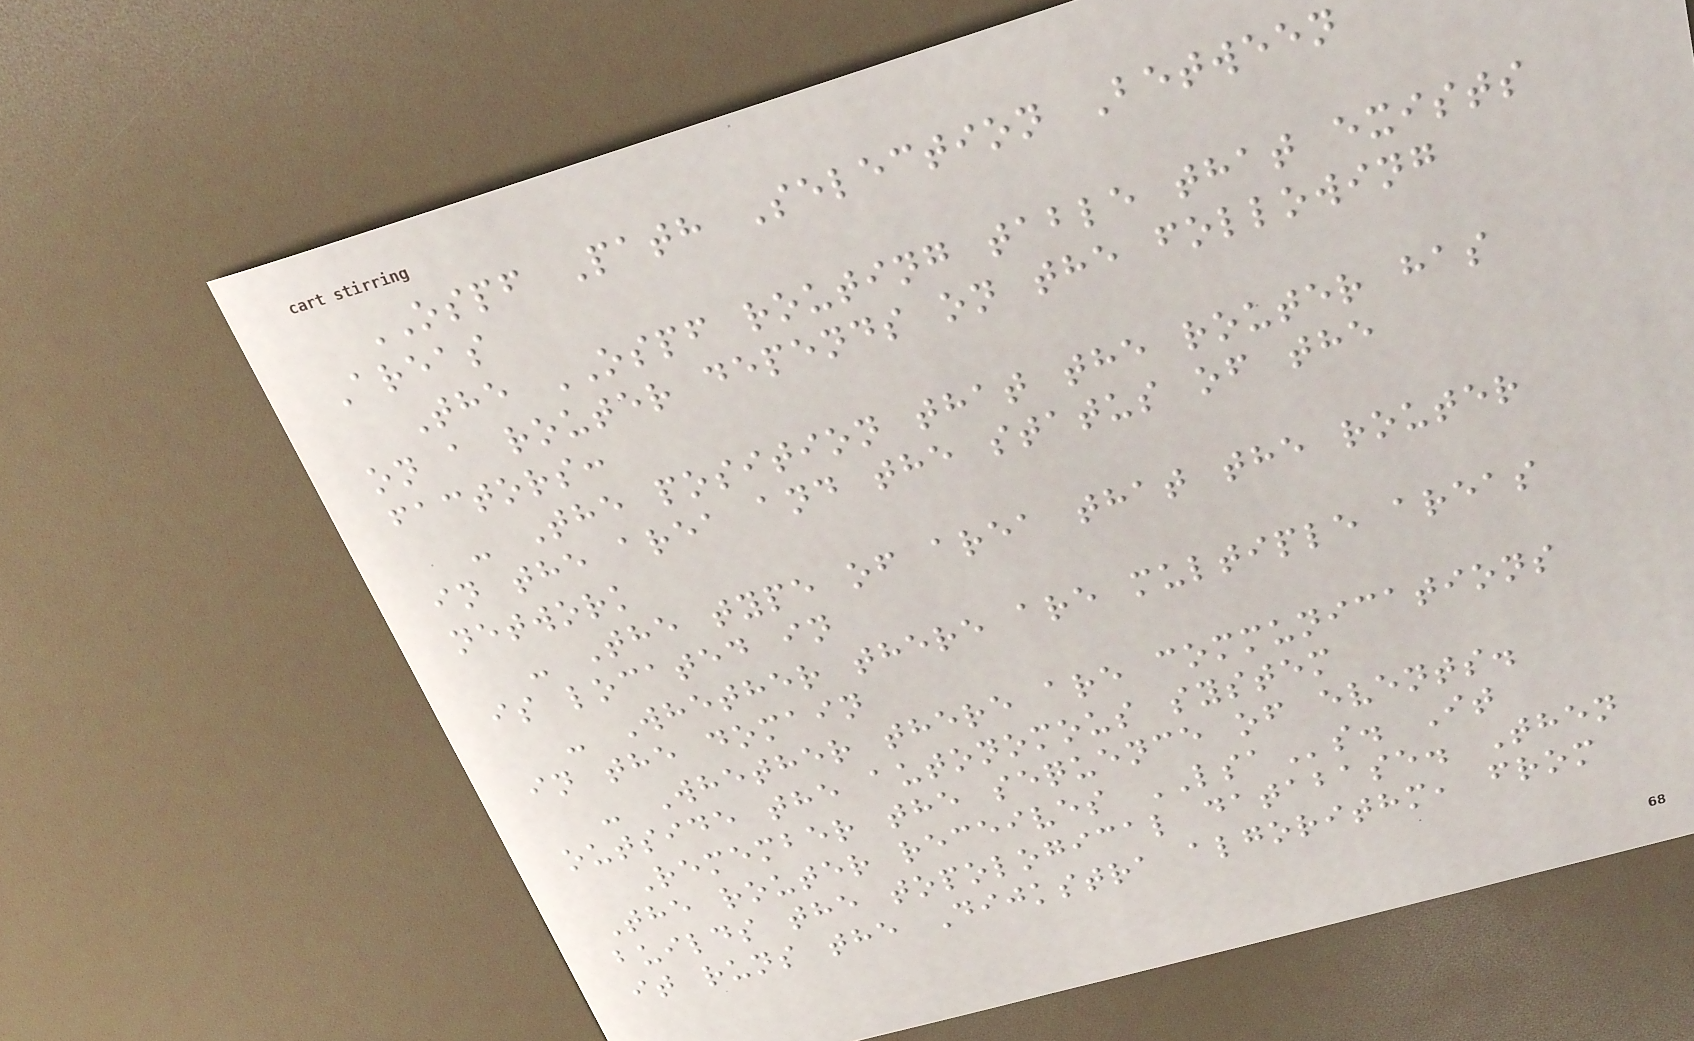OSPF Path Selection Between
Areas
The OSPF routing table that exists
on a router depends on the following
factors:
- The position that the router has
in the area and the status of the
network
- The type of area that the router
is located in
- Whether there are multiple areas
in the domain
- Whether there are communications
outside the autonomous system
Remember the sequence of events.
The router receives LSAs. It
builds the topological database. Then
it runs the Dijkstra algorithm, from
